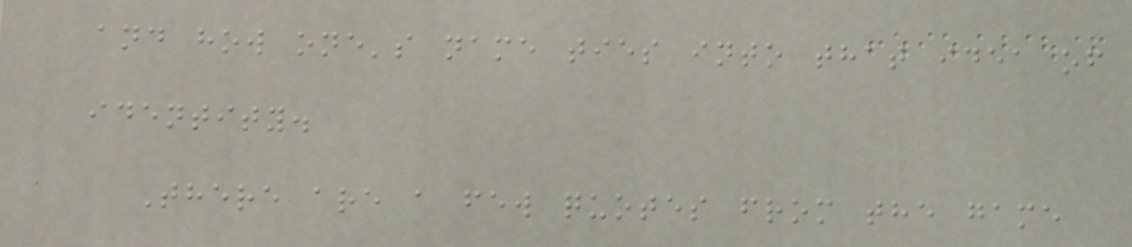and how one's name ties into that idea of
identity.
There are a few quotes from the game
